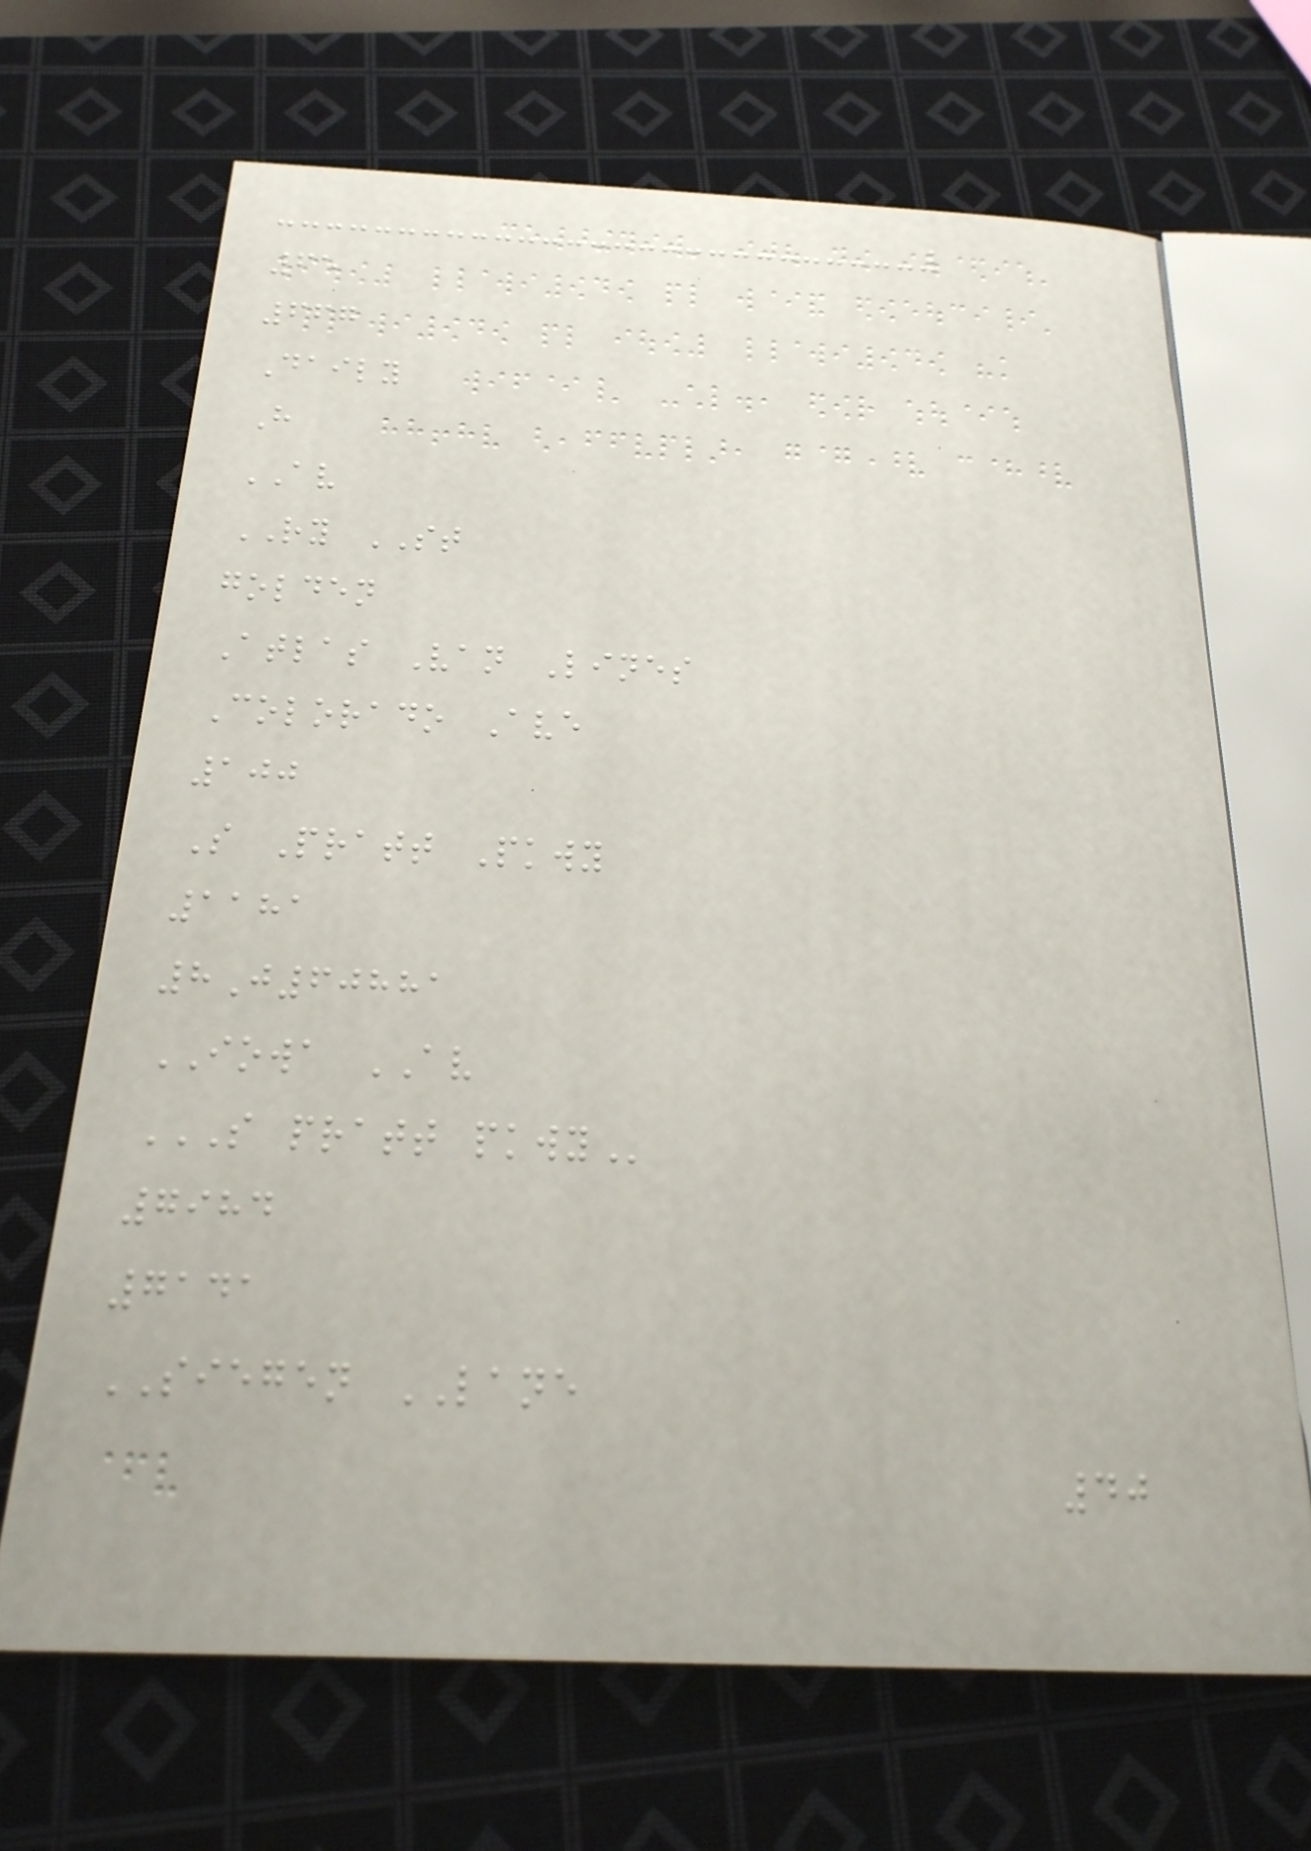65
667
Daily
H
AV
RY ST
golden
Atlas Van Lines
Colorado Ave
100
S Pratt Pkwy
1181
8J60881
IOWA AV
S PRATT PKWY
7984
7141
SIEGEN LANE
40
